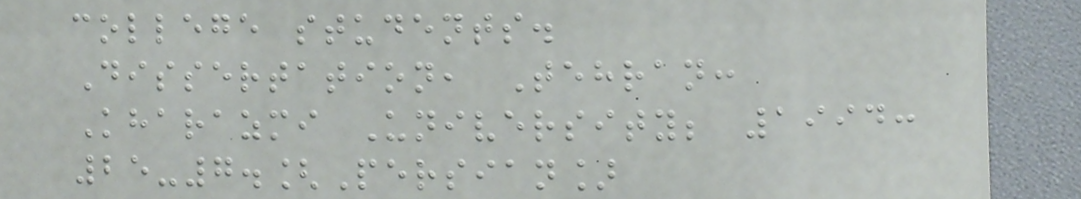college students.
Dissertation, Tehran:
Kharazmi University; 1994:
25-7.[Persian]
